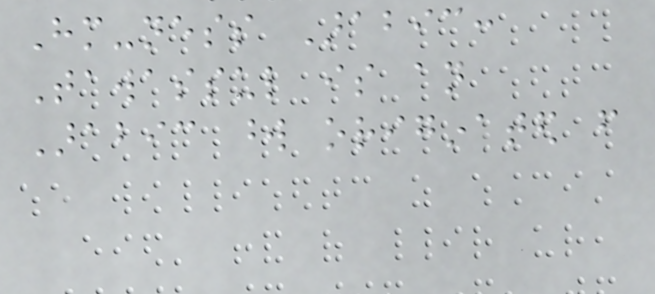Him-ness Arabic:
Tawassul is an
Arabic word originated from
